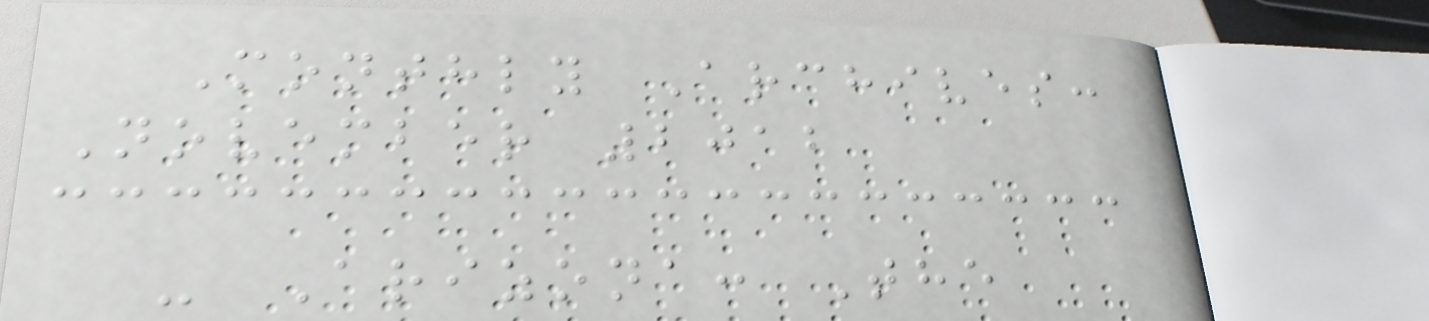Monthly Archives:
November 2012
- Arizona: The
